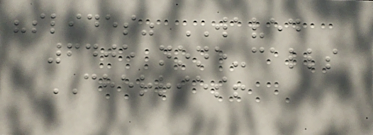"slides" WAVED
6405 none-calls
CHERRIES!
